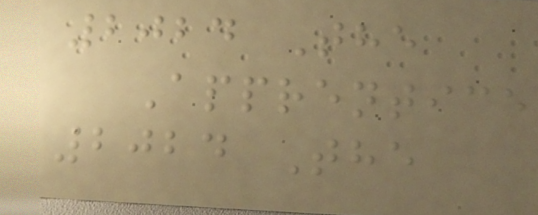2024 The
Apprentice
2024 The
